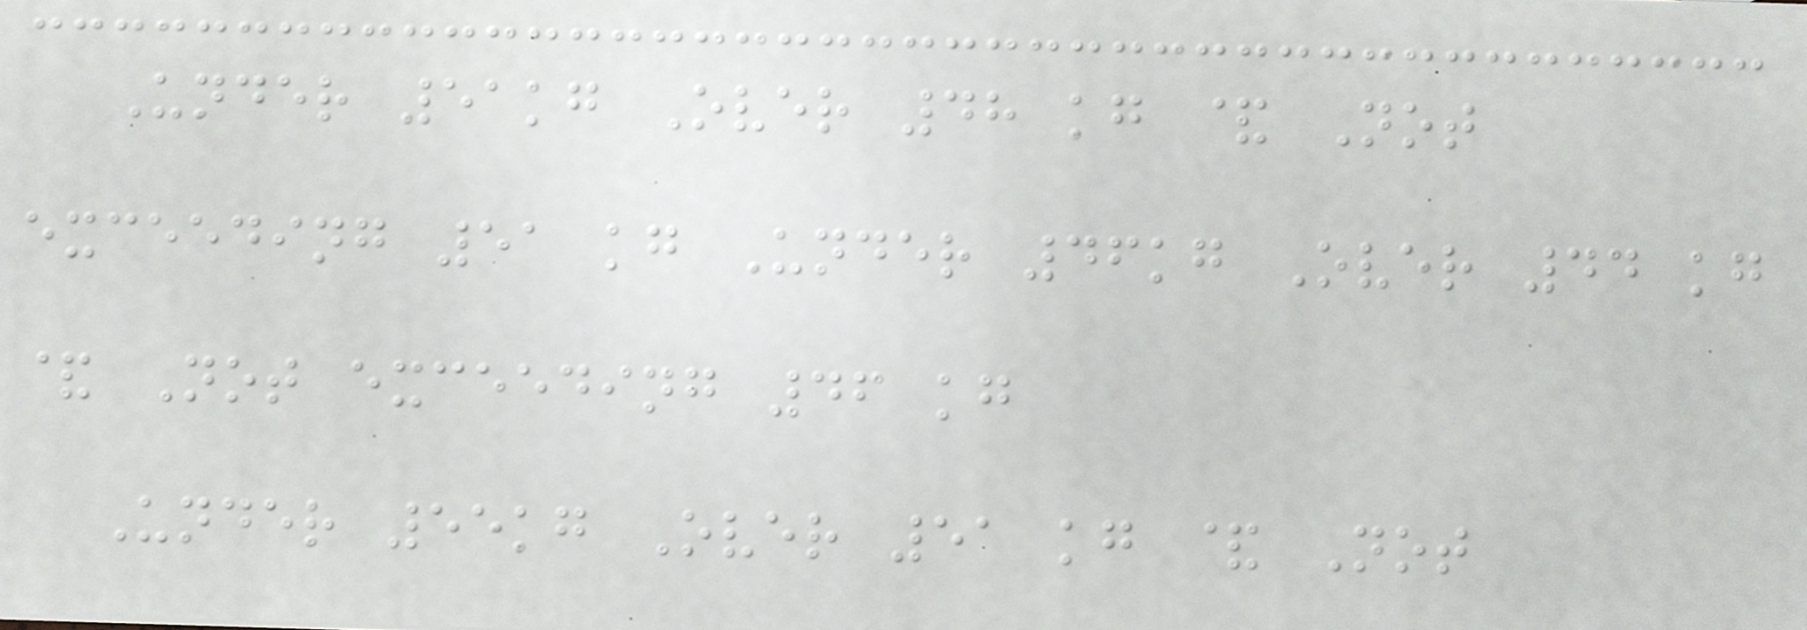Under 51kg Over 48 kg & Not
exceeding 51 kg Under 46kg Over 44 kg
& Not exceeding 46 kg
Under 55kg Over 51 kg & Not
